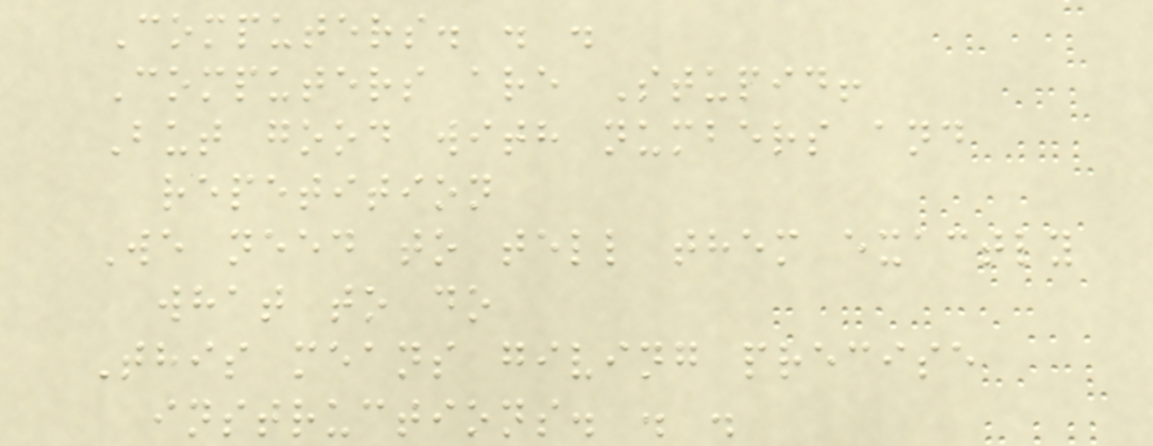Computers. . .
Computers are Stupid!
But good with numbers and
repetition
We need to tell them exactly
what to do
This means giving precise
instructions. . .
